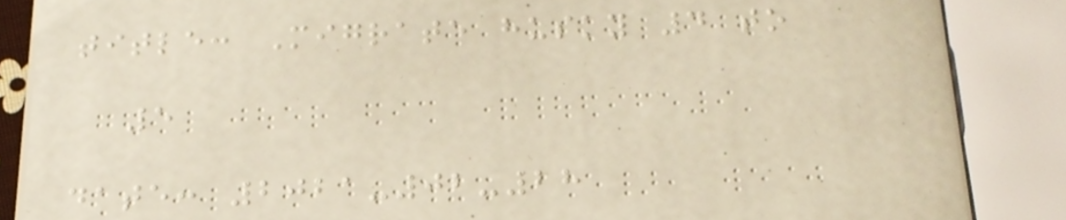title: Migrate husky 4 to
5
date: 2021-02-28
